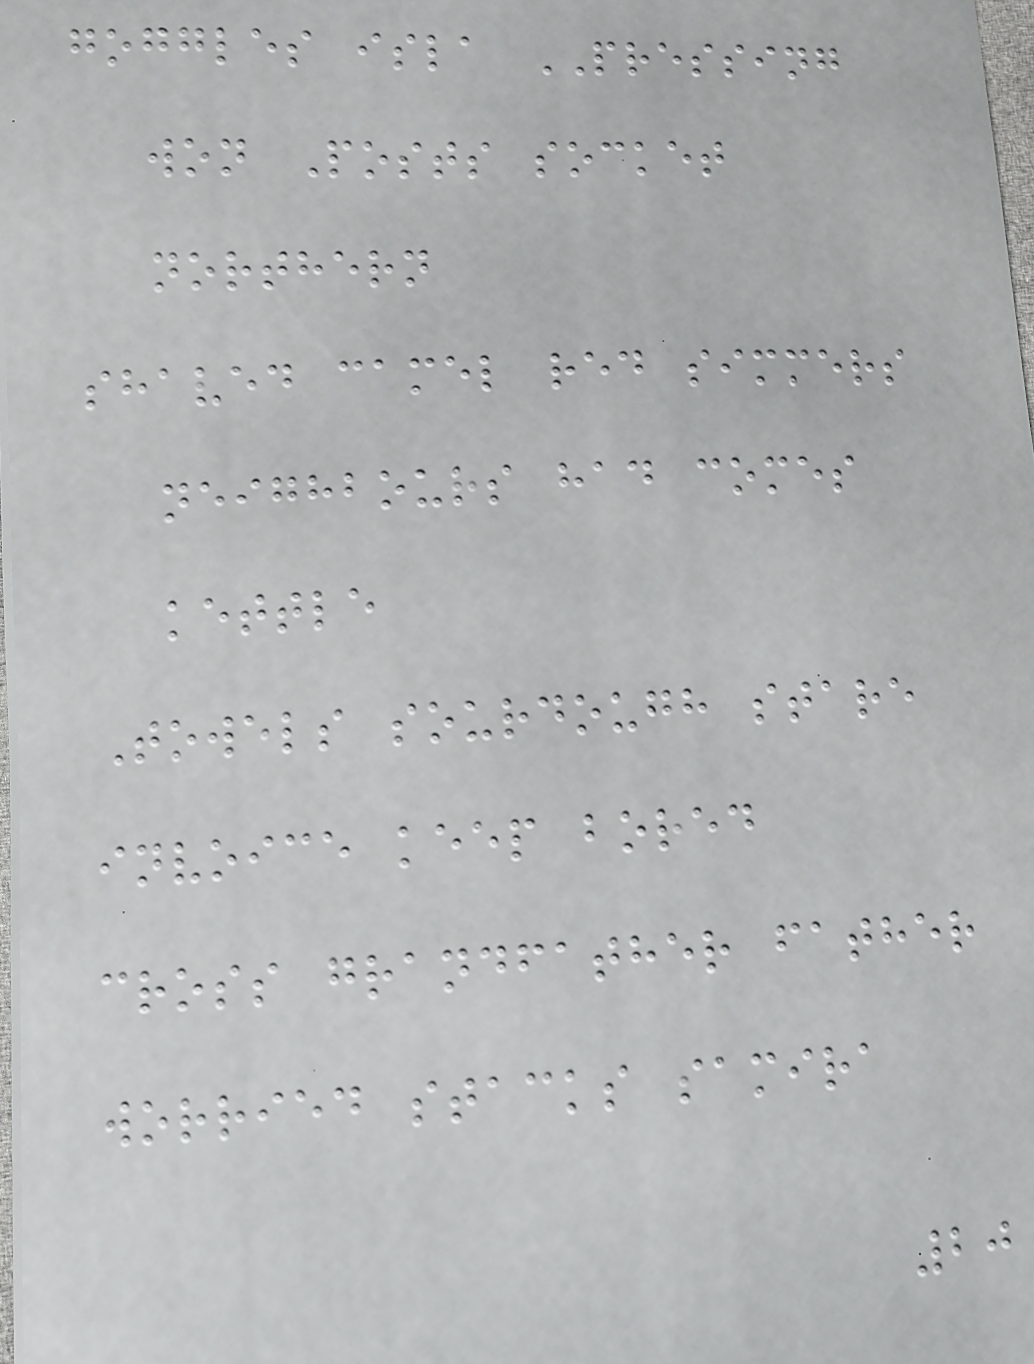goggles isla PRESSING
won Posts socket
northern
shaved camel red simmers
neighbours had comes
kettle
Towels sourdough stare
invoice keep bored
cross grandfather father
worried stacks samira
20
